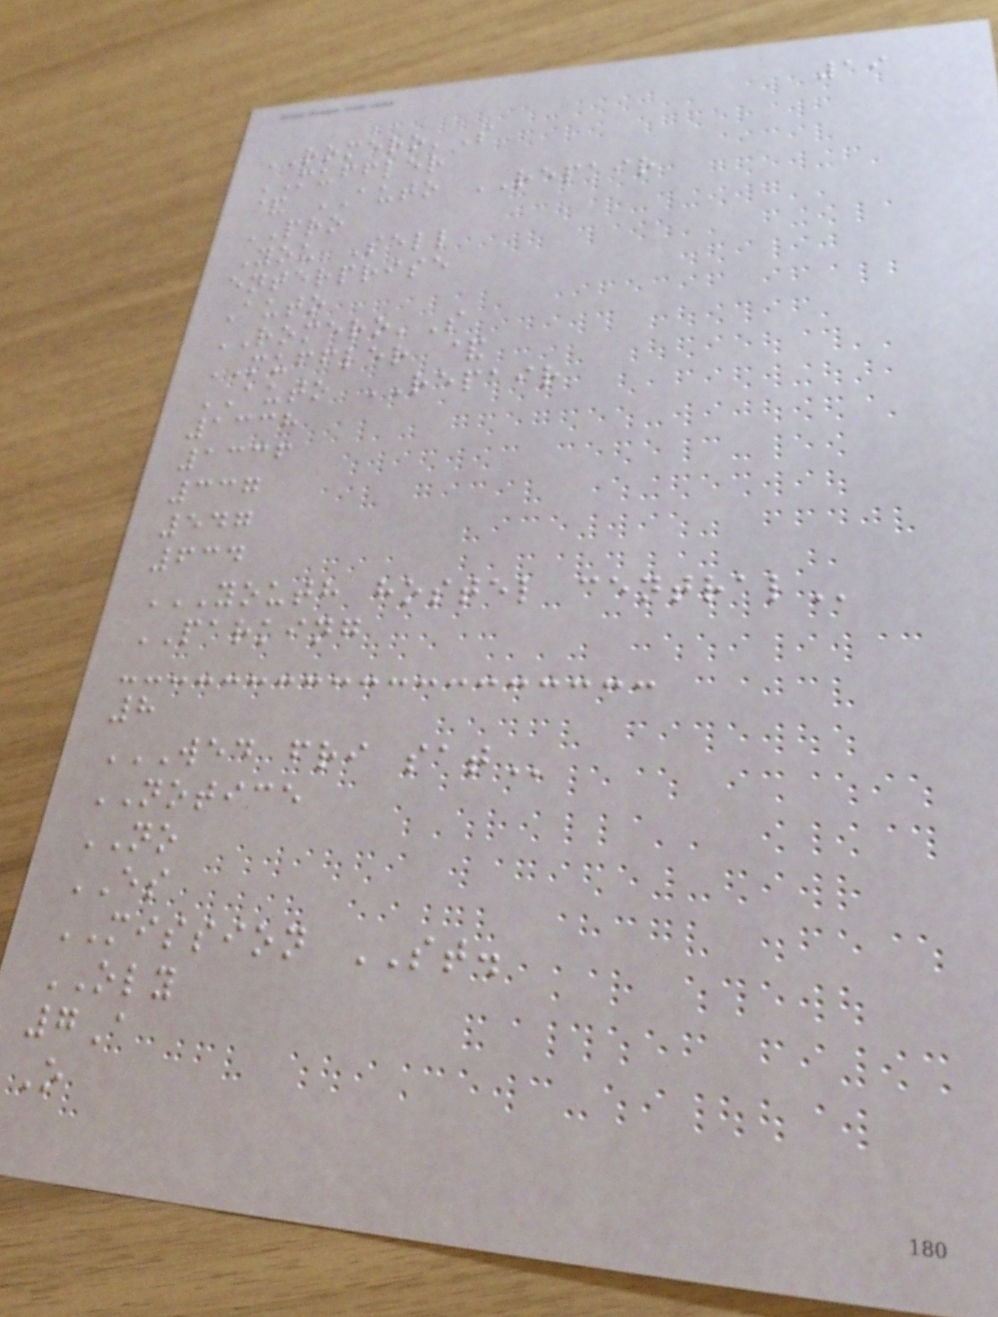19
ROMERO'S
MUFFLER
& AUTO REPAIR
PRO
You Sell
enterprise
Auto
ROMERO'S
MUFFLER &
AUTO REPAIR
1338
1336
337
547
634
YOUTH HOSTEL CENTRAL
PARKING
8
WED FRI SAT
NOTICE
NO
ES
MISSION ST.
OLY
7A
O
